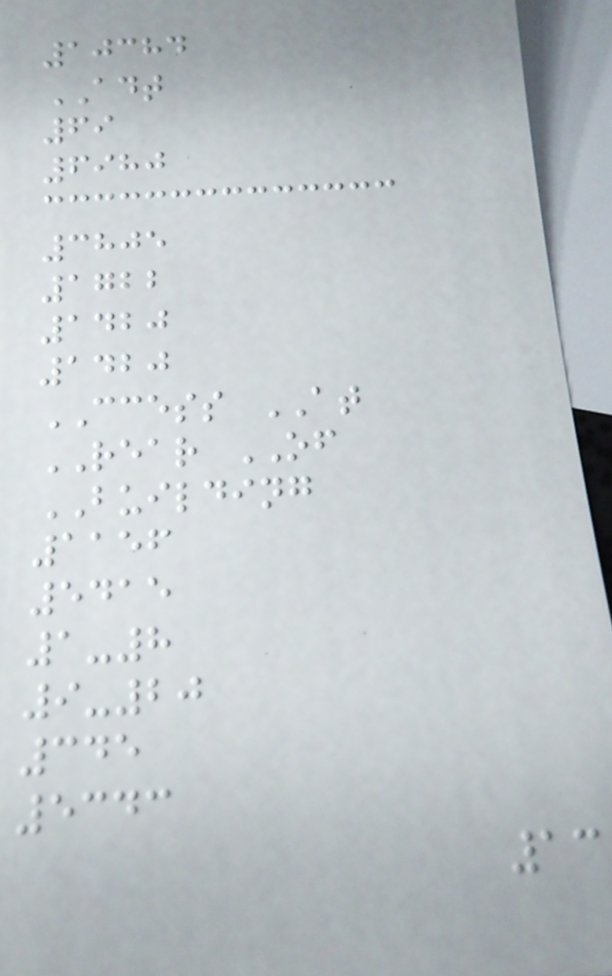10384
ADT
69
6980
3805
1722
1420
1420
CCESS AT
REAR OF
BUILDING
1156
5415
1-8
9-20
345
5343
13
